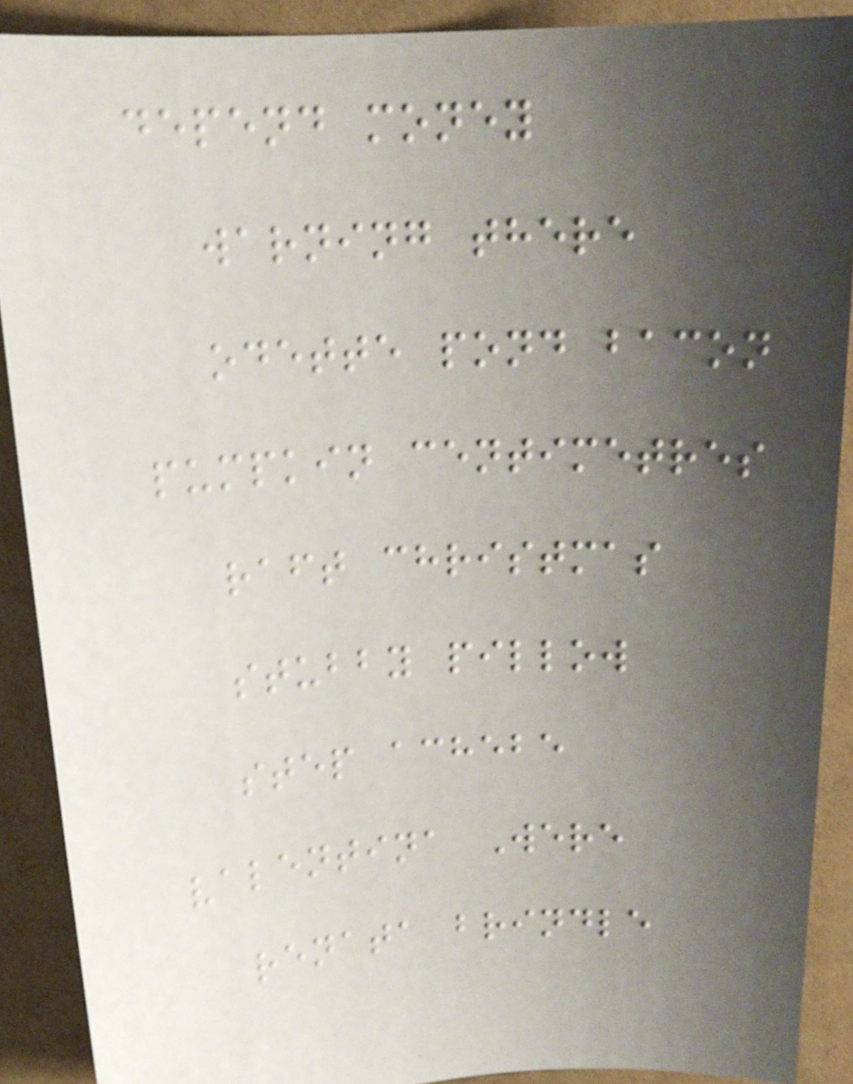depend money
warning there
odette pond bacon
pumpkin centimetres
raft christmas
stubby pillow
step achebe
valentina Were
renata brindle
